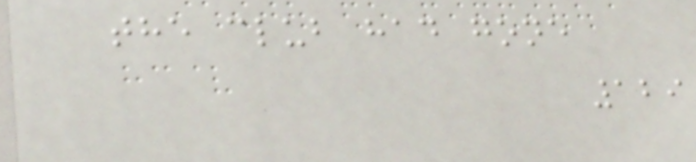the club had gone
129
